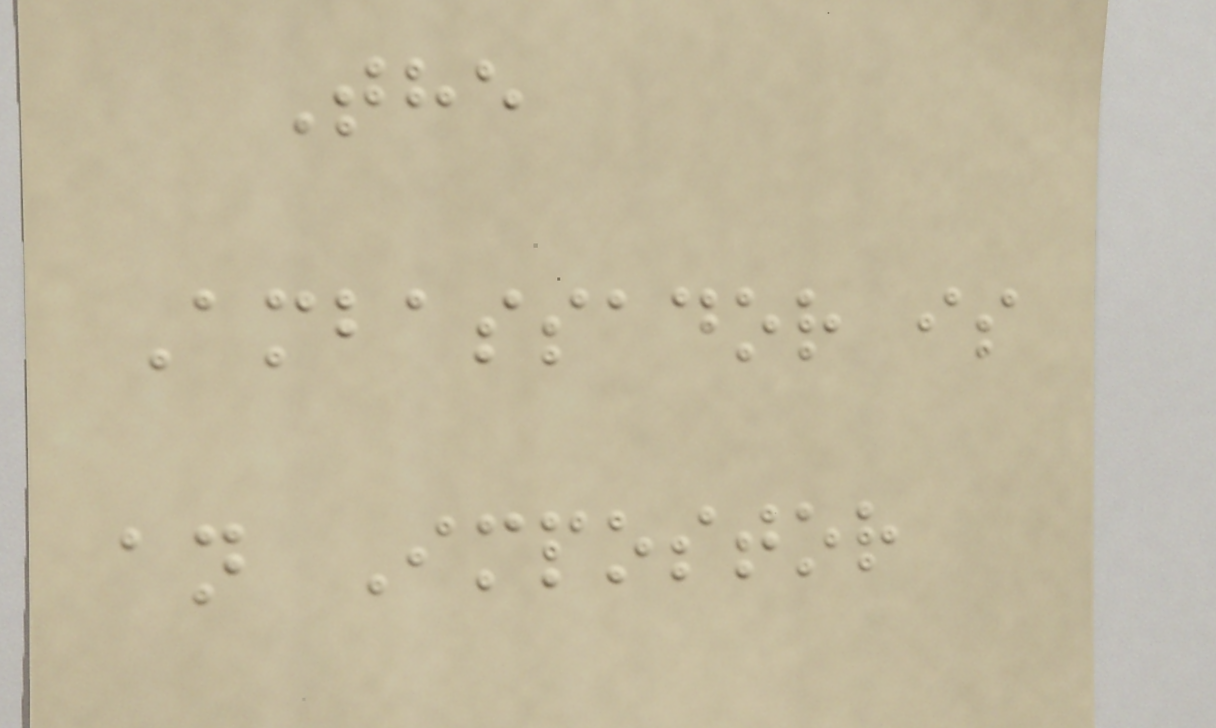The
Ambassador is
an Impostor
